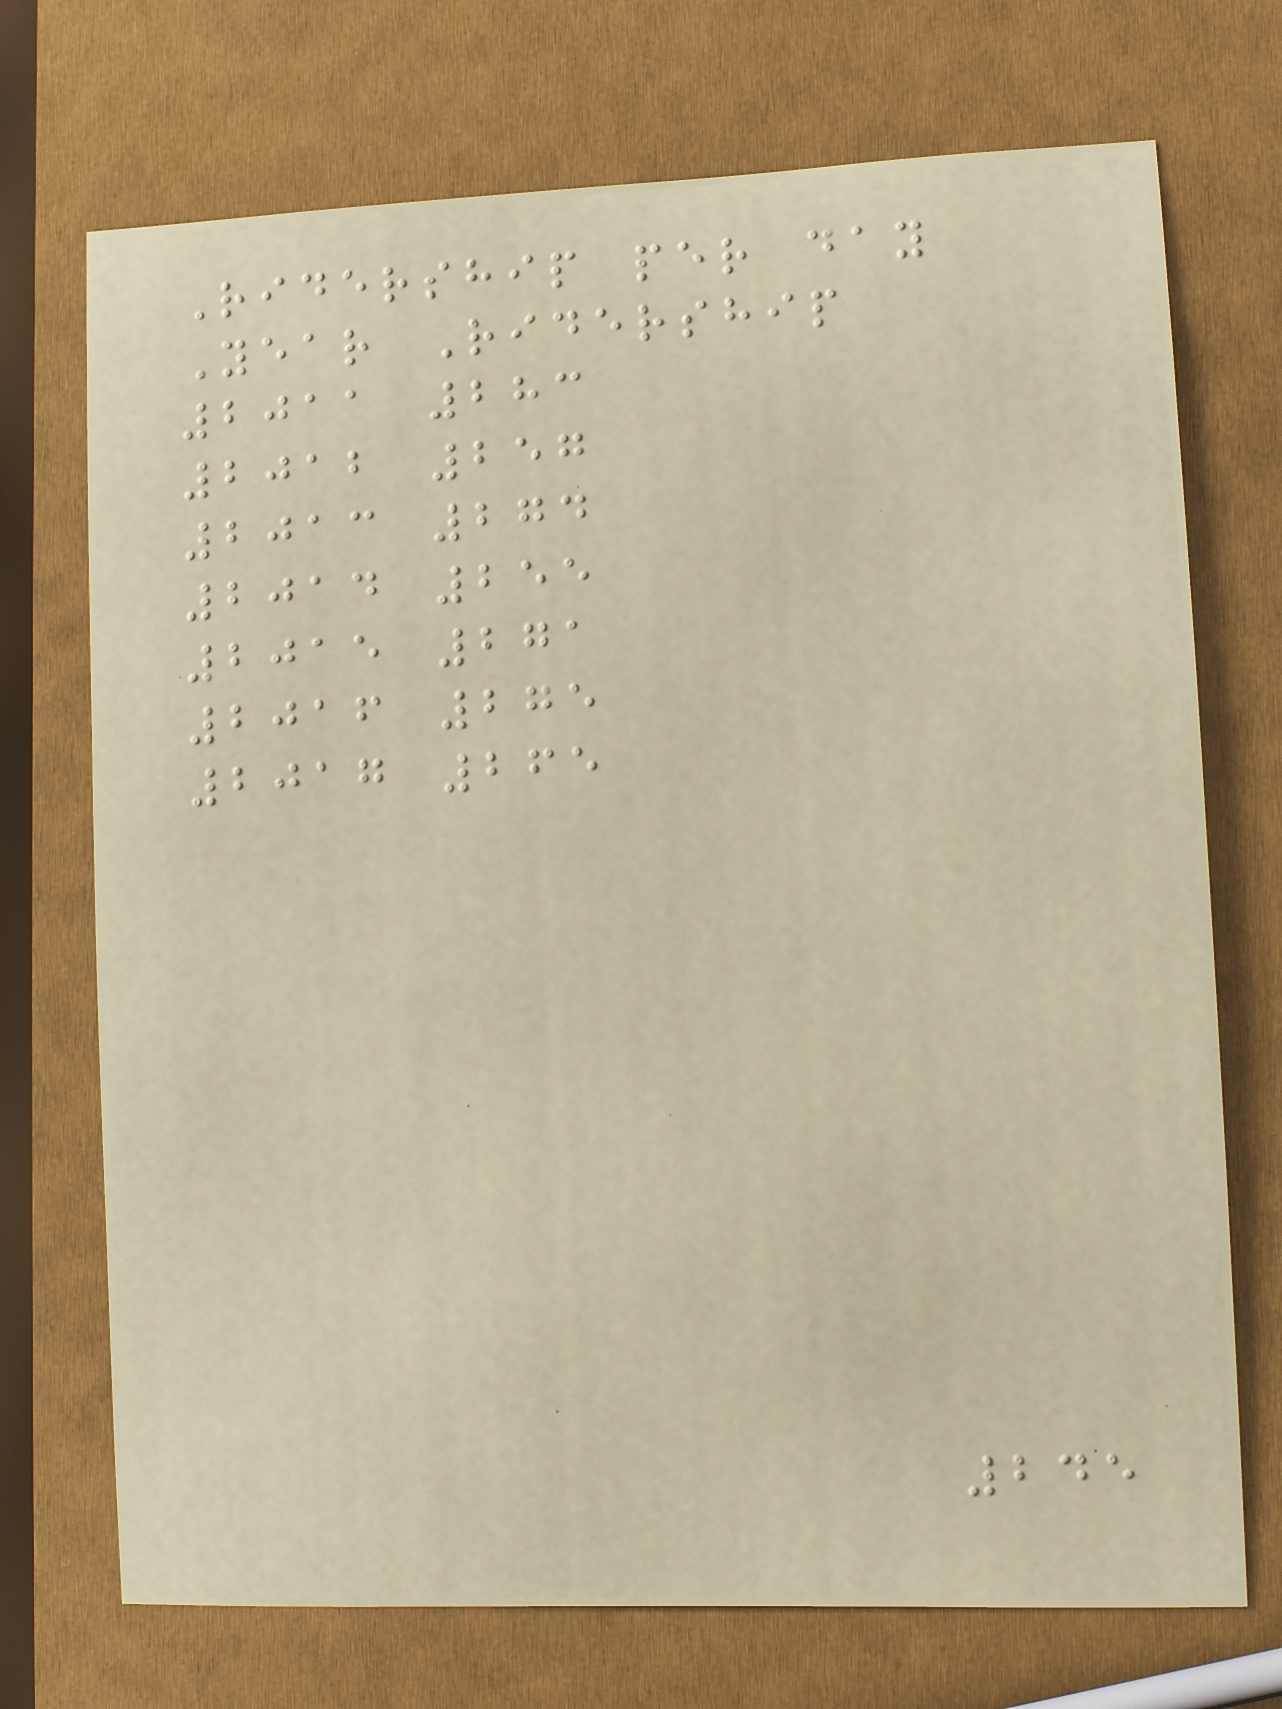Ridership per day
Year Ridership
2011 283
2012 257
2013 274
2014 255
2015 271
2016 275
2017 265
245
